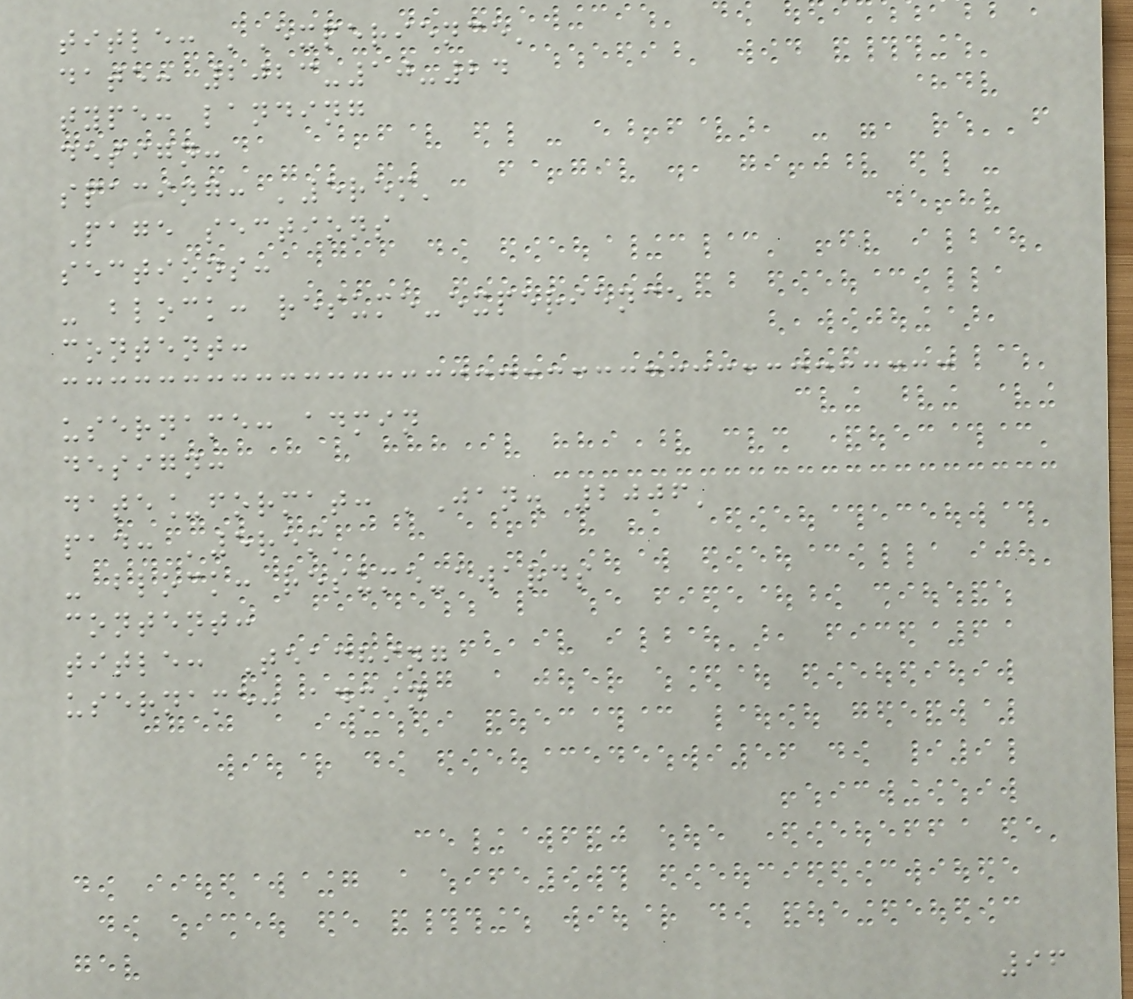title: 'Experience'
date: 2023-10-24
type: landing
design:
spacing: '5rem'
Page sections
sections:
- block: resume-experience
content:
username: admin
design:
date_format: 'Jan. 2006'
pad: '5rem'
- block: resume-awards
content:
title: Teaching
username: admin
96
